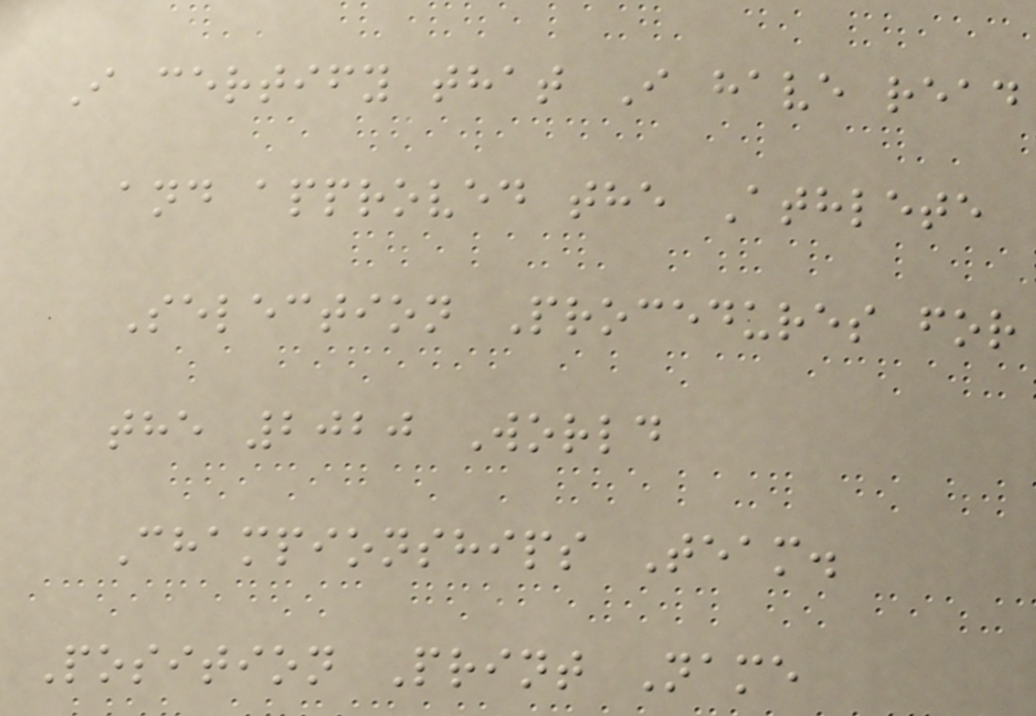I certify that I have read
and approved the Athlete
Selection Procedures for
the 2020 World
Championships Team.
Position Print Name
